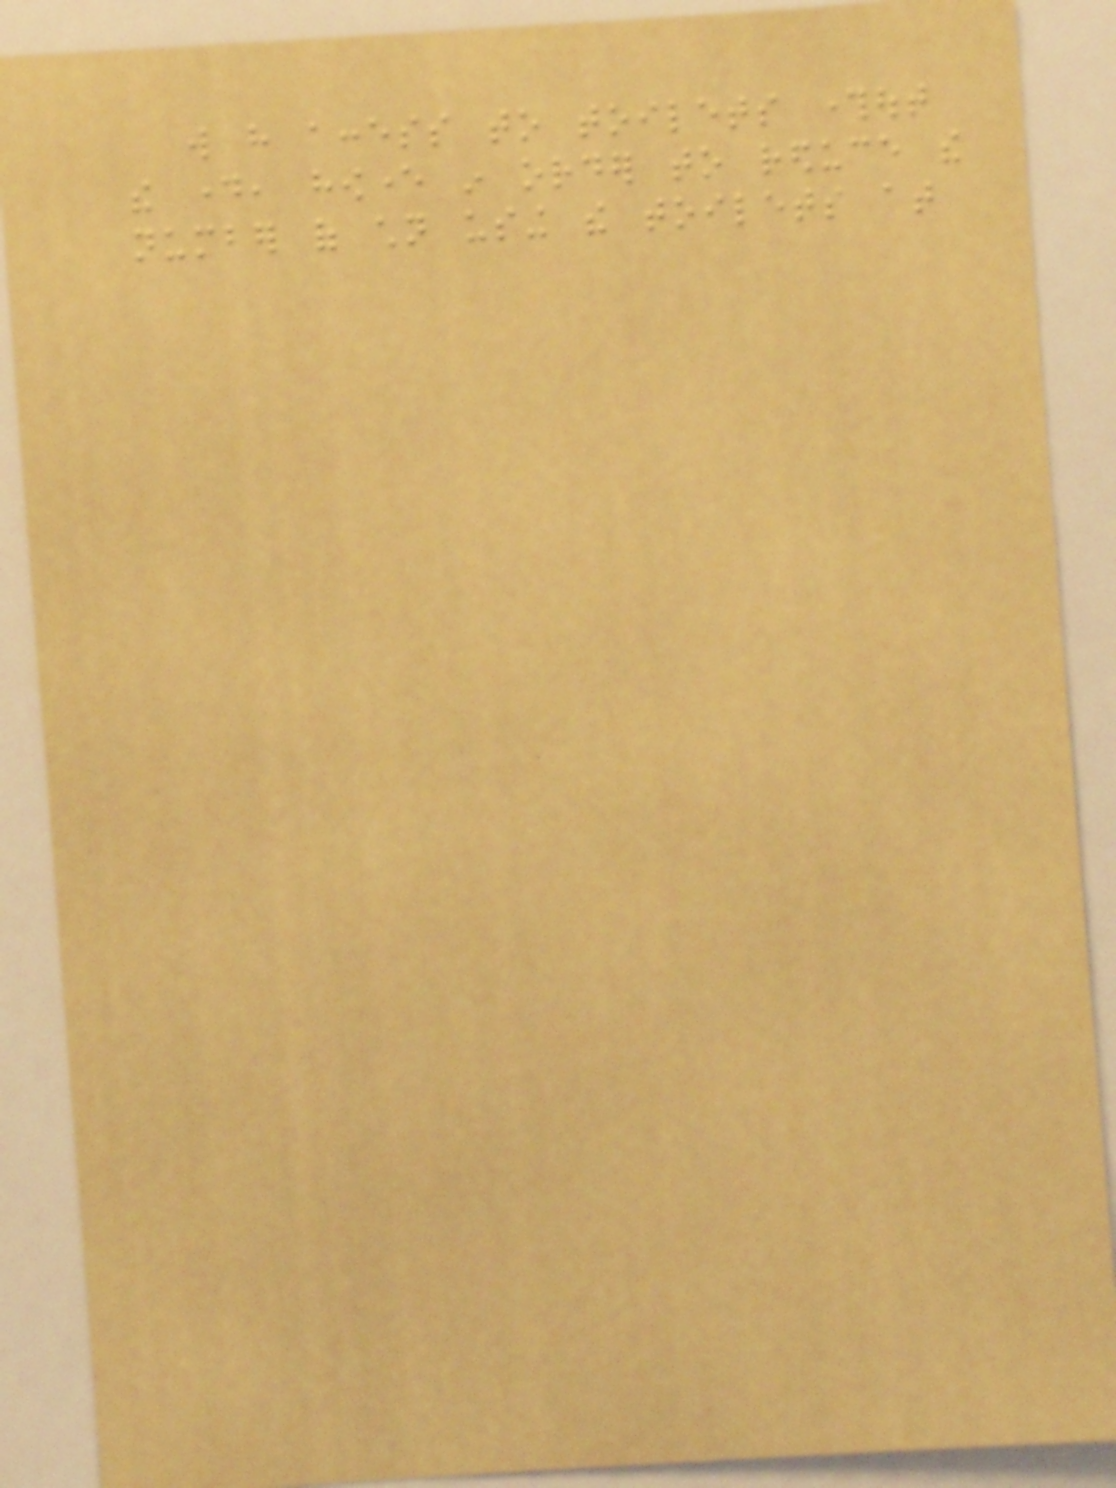will have access to toilets throughout
the day, however in order to reduce the
number of children using the toilets at
